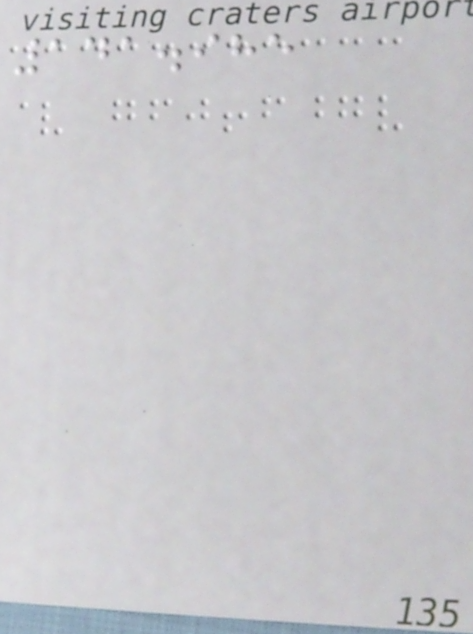141.985
